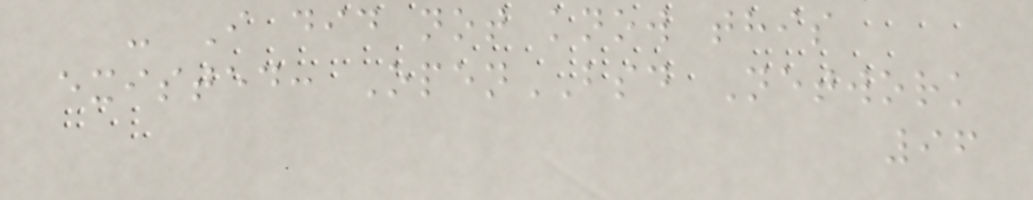- I did not know this
existed: OpenBSD Network
96
